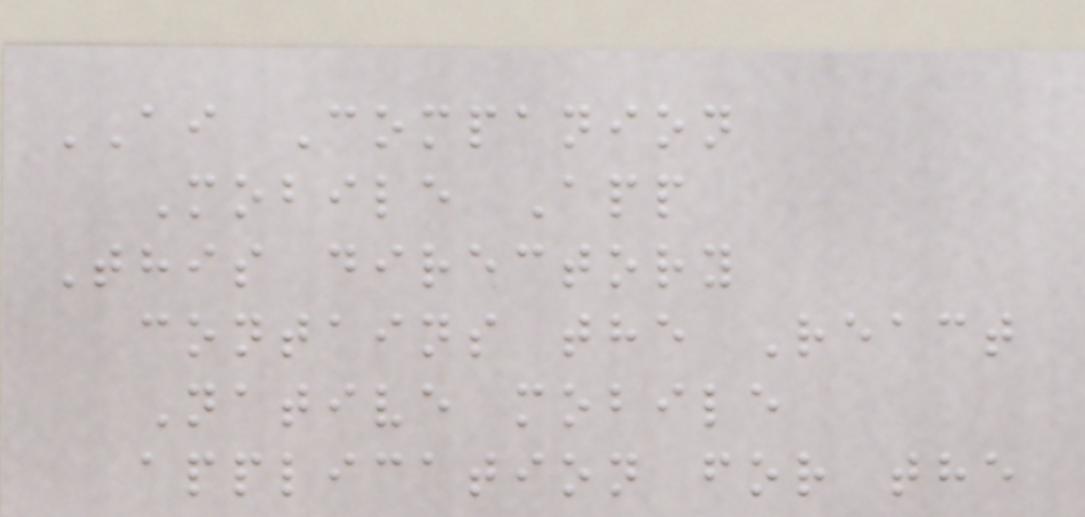AI Companion
Mobile App
This directory
contains the React
Native mobile
application for the
